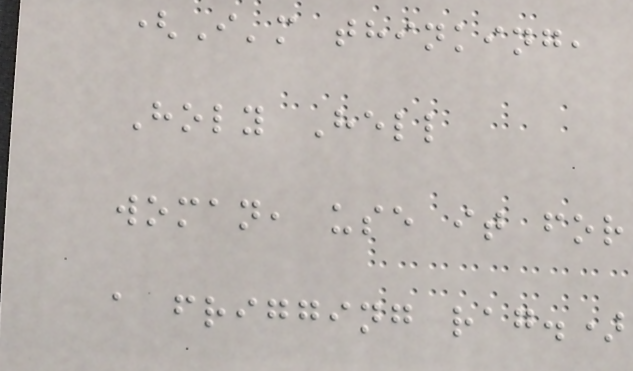(I'm thinking,
Holy Hell
woman, use it for
a frigging rag.)
